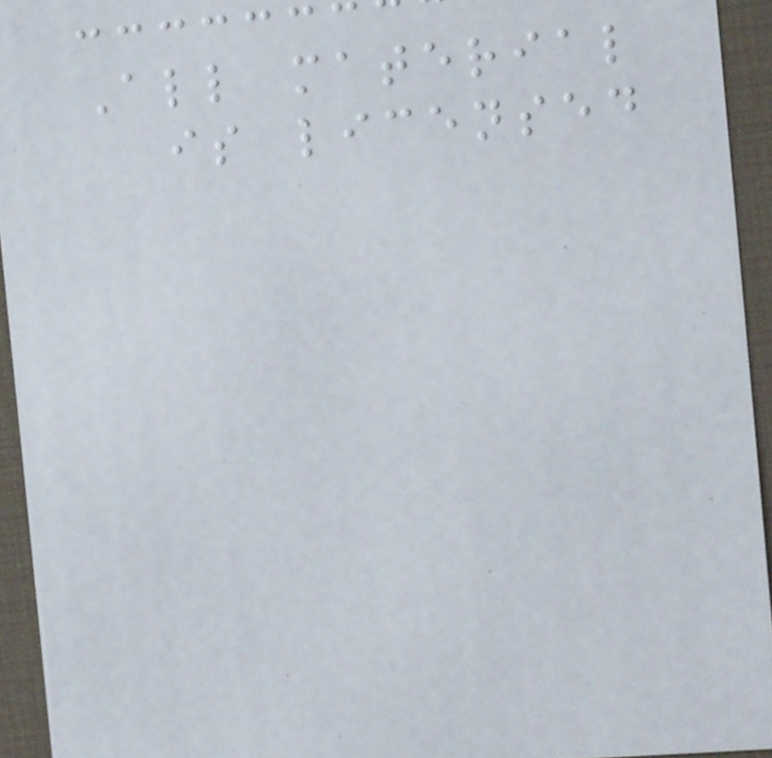All material
is licensed
